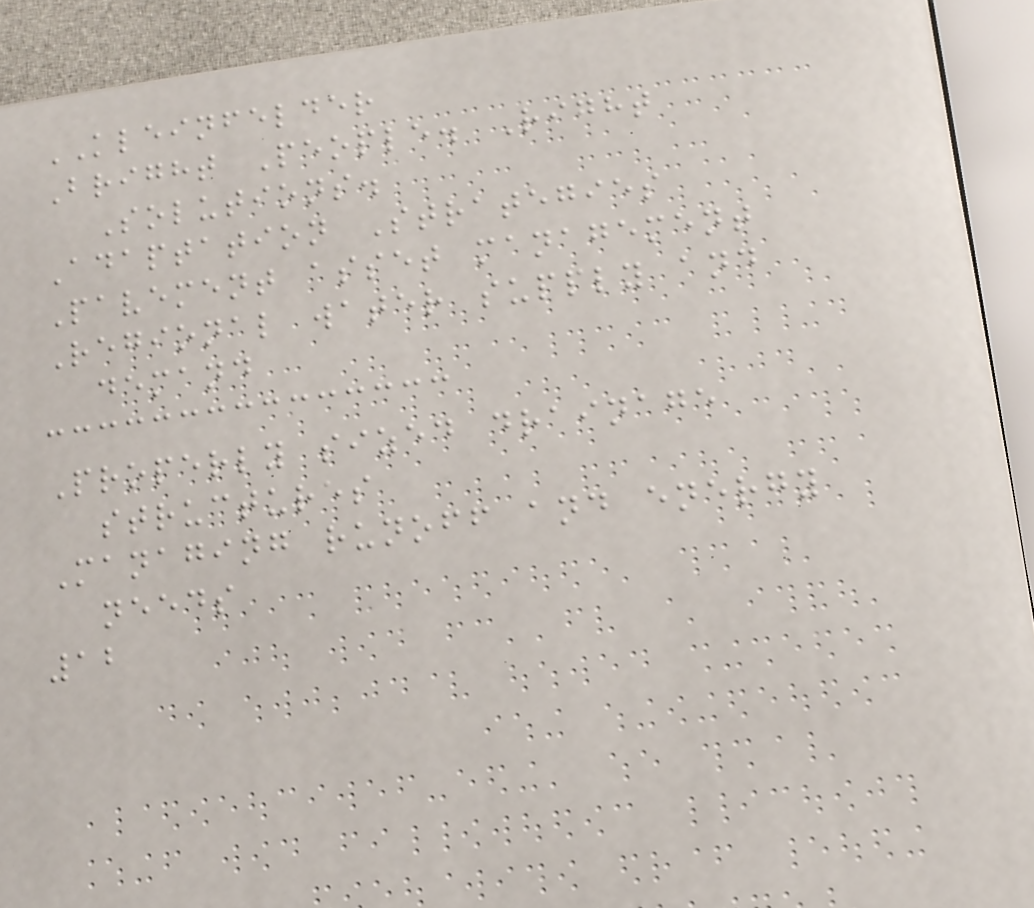KLEINFELDER
Bright People. Right
Solutions.
Adaptation Strategies
Pavement asset management
Regional water supply and
demand
Properly sized drainage
structures
Managing runoff and energy
needs
12
